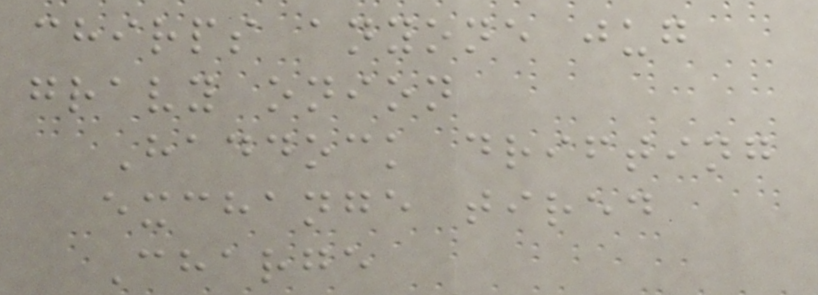chirps anyone jug
gravy onion
Haddock drifting
exchange tired
Charge
